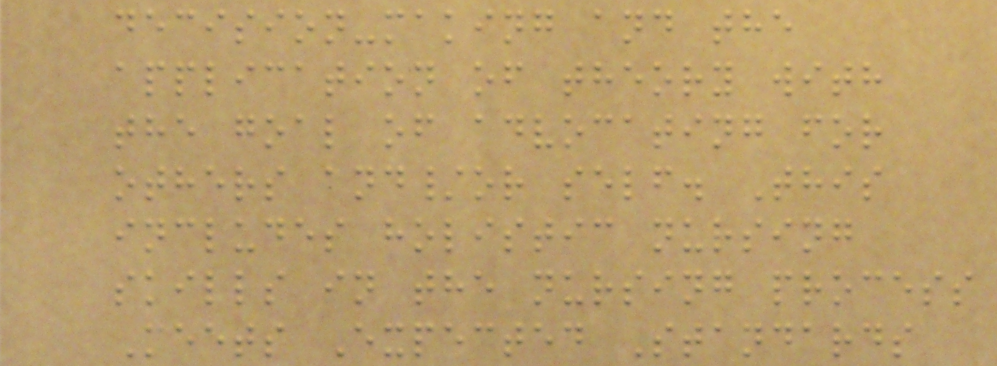decision-making and the
application of theory with
the goal of advocating for
others and/or self. This
includes holistic nursing
skills in the nursing process
Meets Expected Standards
